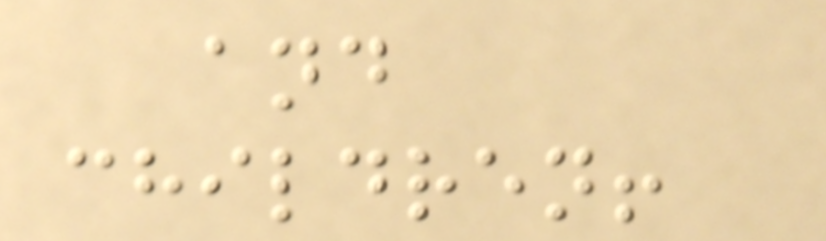and
children!
